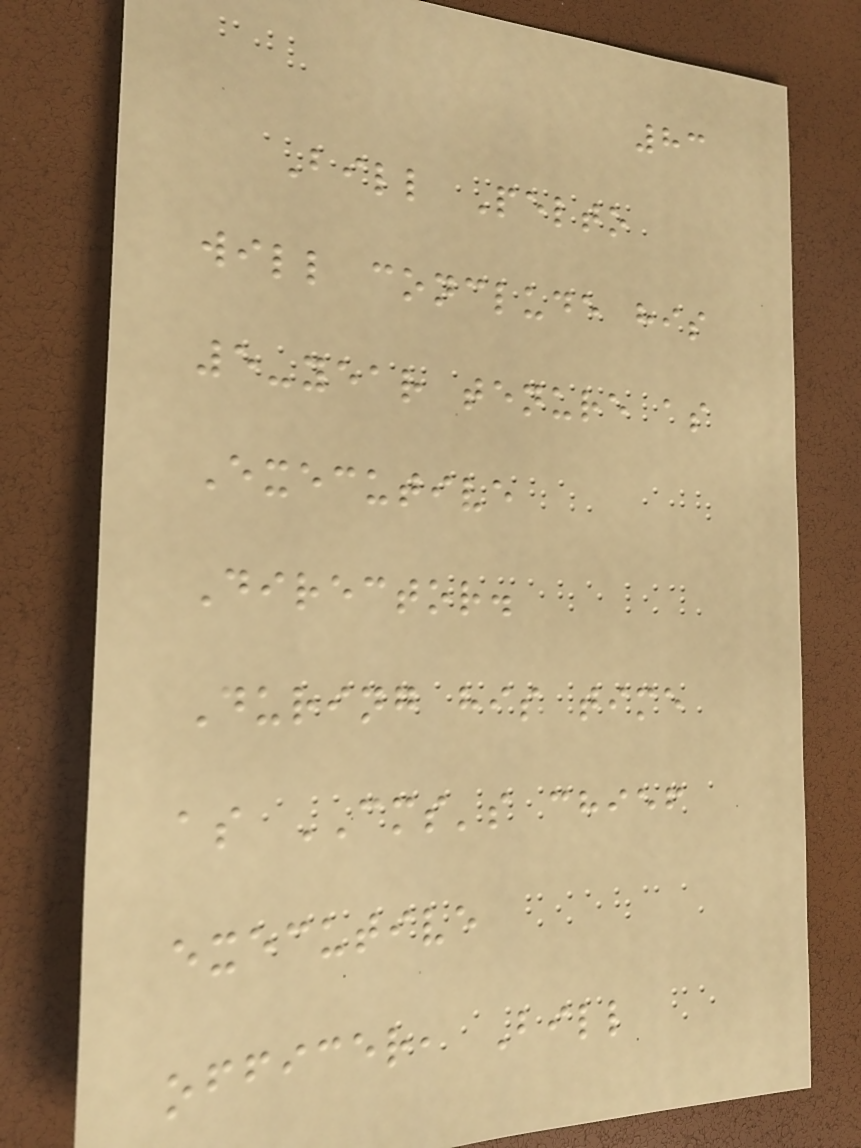83
Bill Pelto
will conclude his
5-year tenure as
Executive
Director.
During his time
as CMS's chief
executive
officer, Bill
